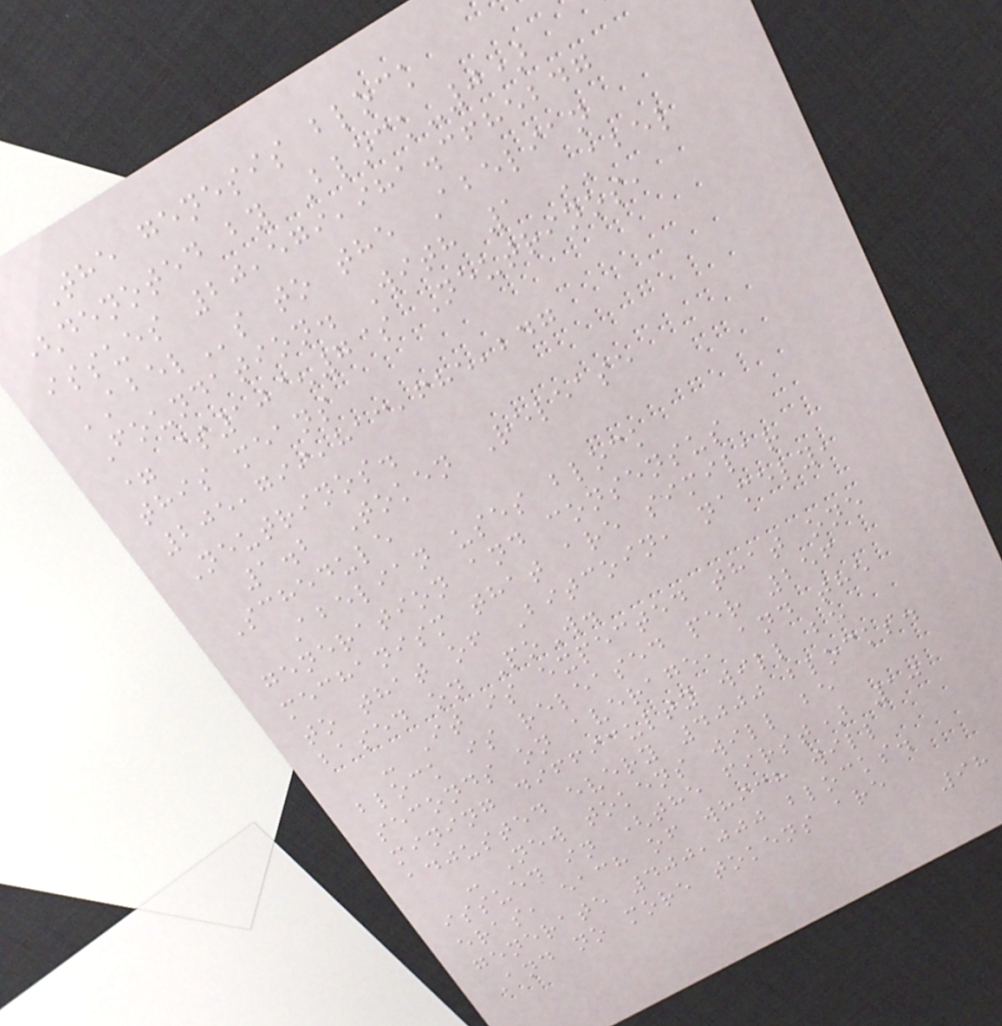The genesis block
(denoted by Block-0)
issues 20,579,981.3685247
ABELs to the Abelian
Foundation. With 1 ABEL
= $10^7$ Neutrinos,
this means
205,799,813,685,247
Neutrinos.
1.2 Token Release
Schedule
Abelian uses block
generation and consensus
mechanism that are similar
to that of Bitcoin, namely,
based on PoW.
- It is expected that one
block is released per 256
seconds on average, and the
mining difficulty will be
adjusted every 4000 blocks.
- New tokens will be
issued in (the first) 10
eras, each of which will
generate 400,000 blocks.
And no more tokens are
98
